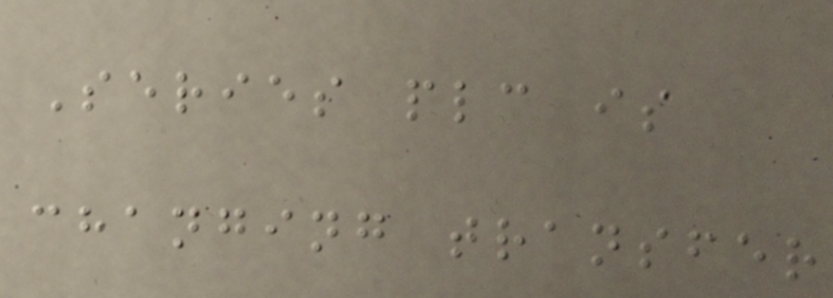Series plc is
changing transfer
